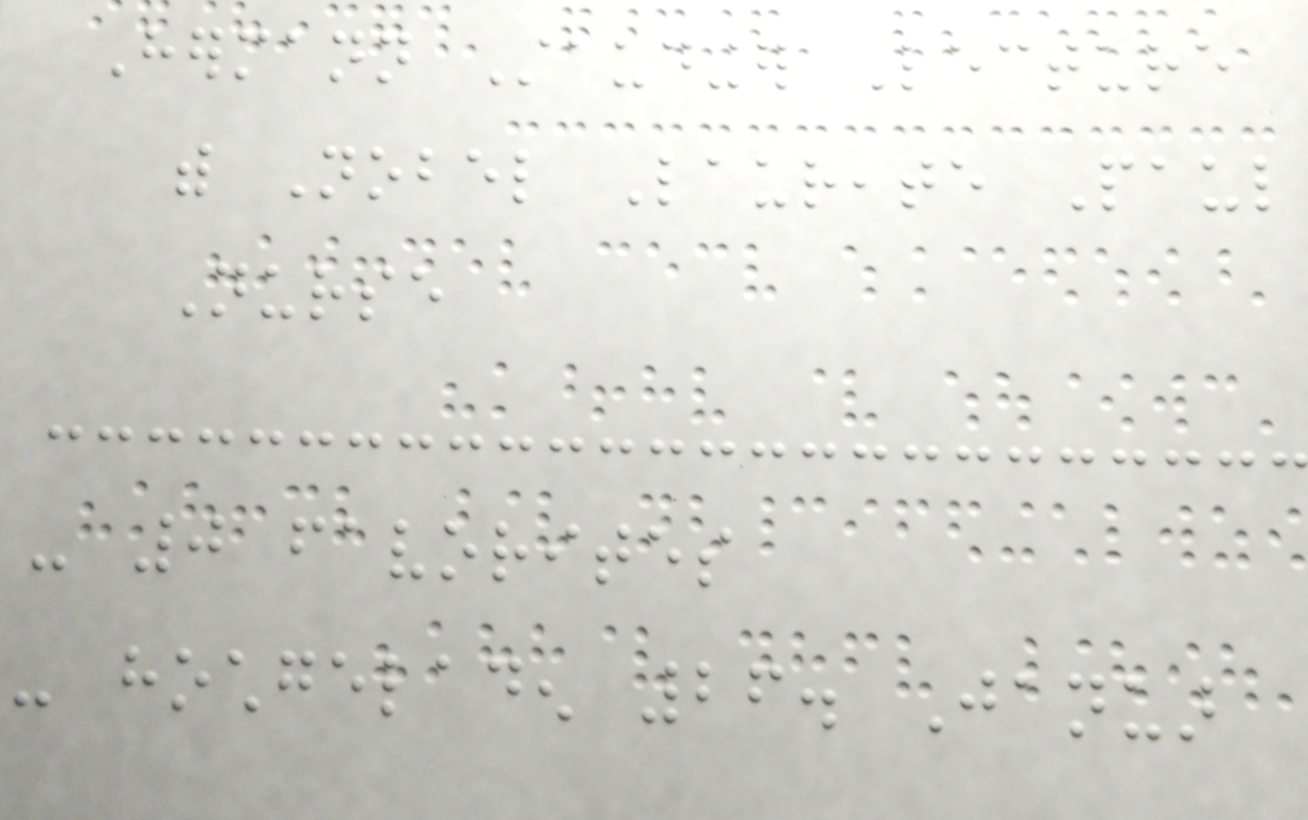Hermann Staudinger Lecture
with Nobel Laureate Paul
Nurse
- 0 favorites
- hochgeladen 26. Januar
